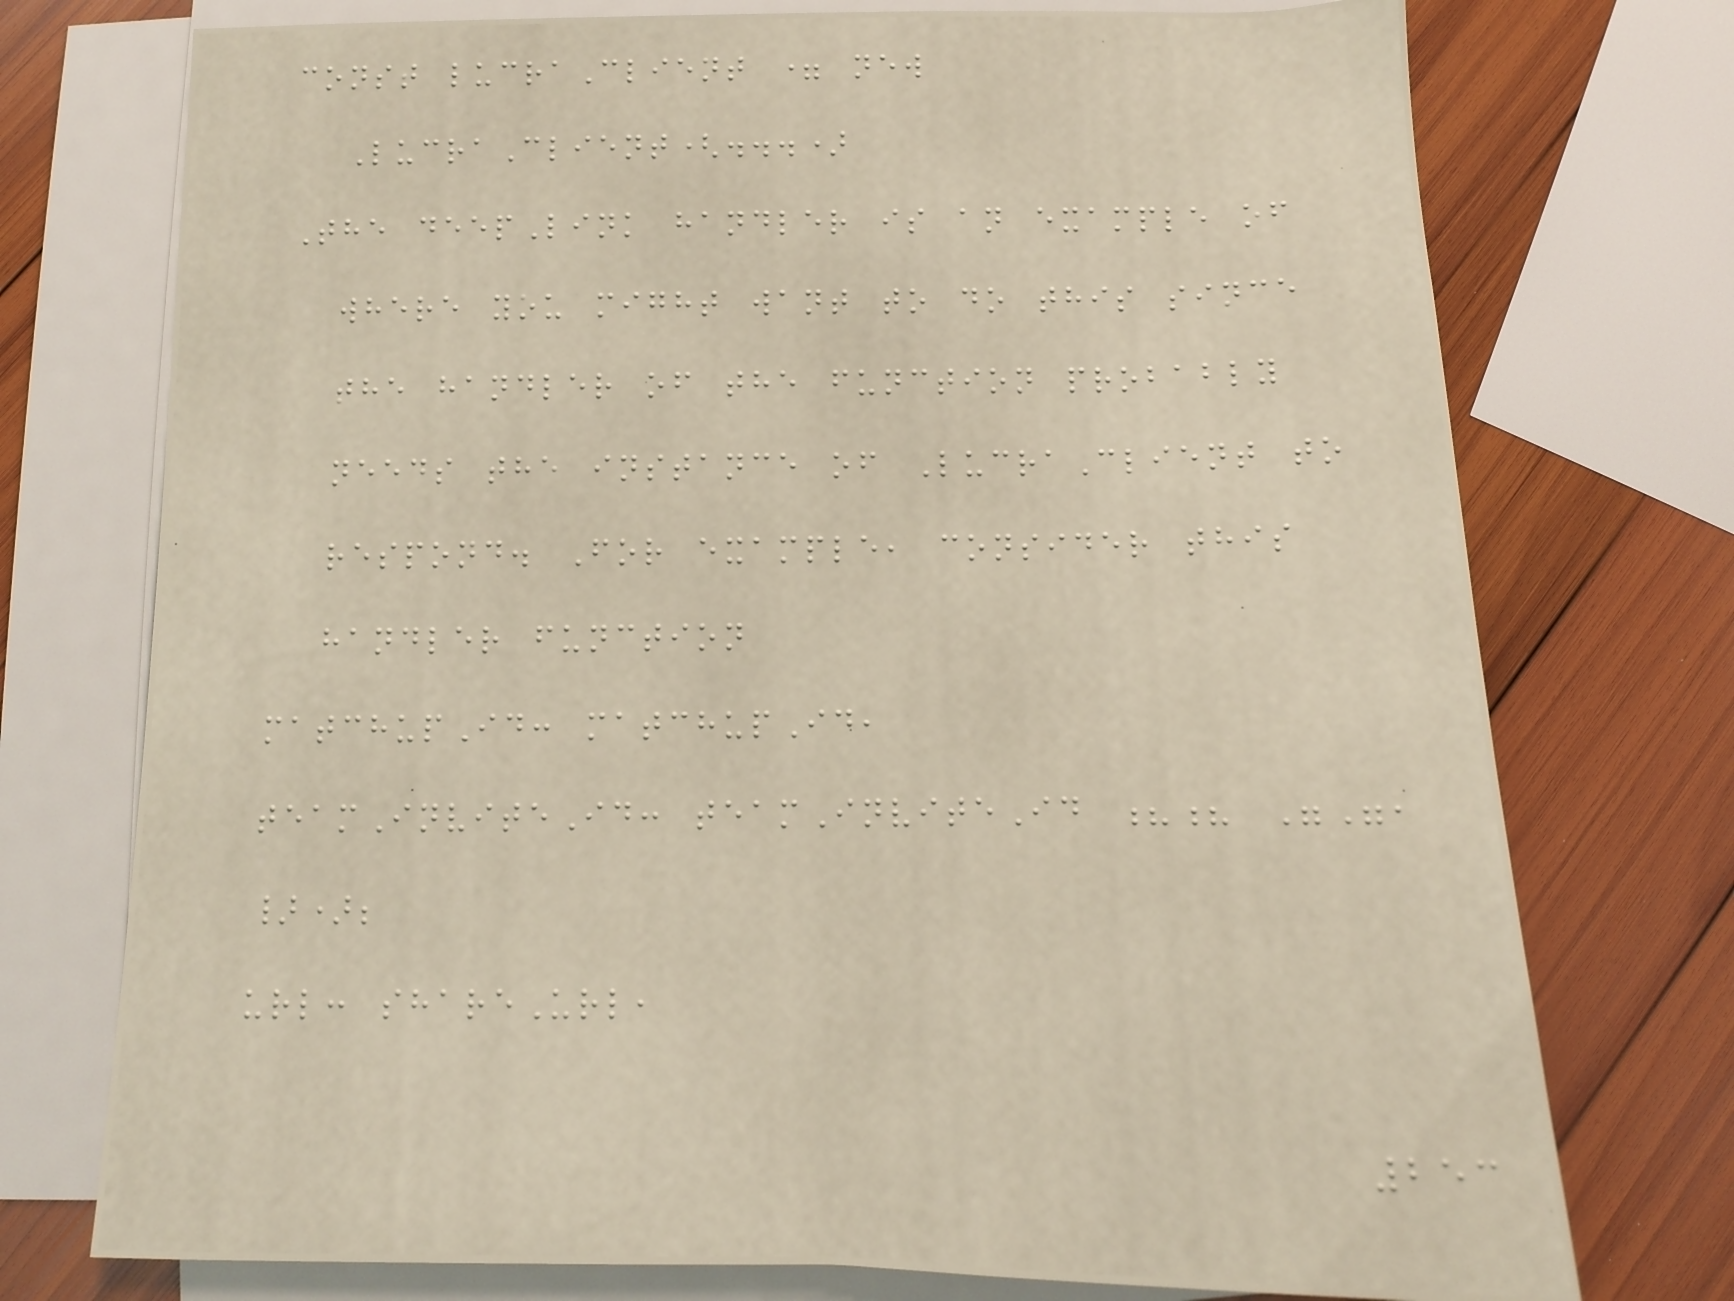const lucraClient = new
LucraClient(...)
The deepLink handler is an example of
where you might want to do this since
the handler of the function probably
needs the instance of LucraClient to
respond. For example, consider this
handler function
matchupId: matchupId,
teamInviteId: teamInviteId ?? "",
});
url: shareUrl,
253
